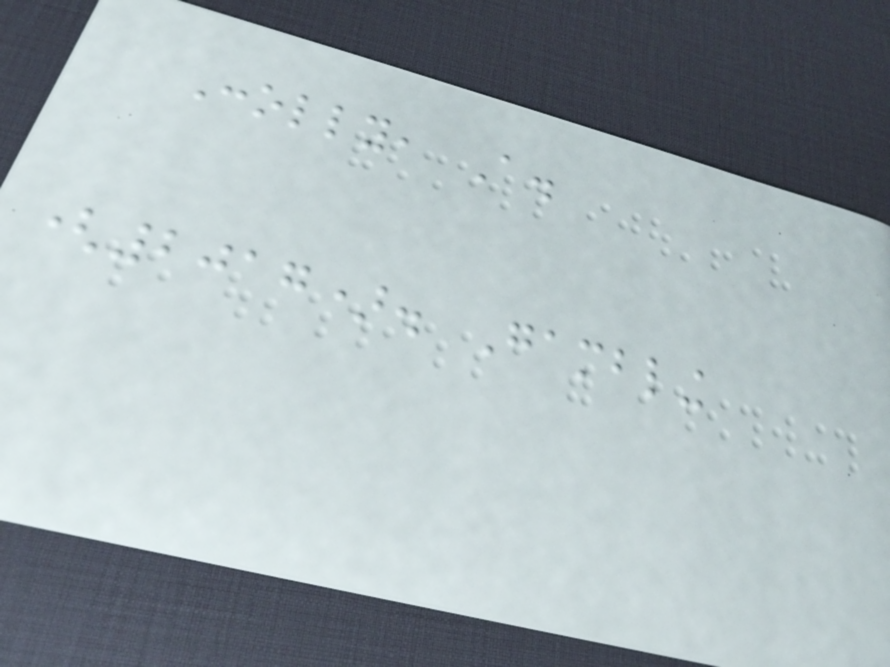Conolly, A.
(2017). Gambling
